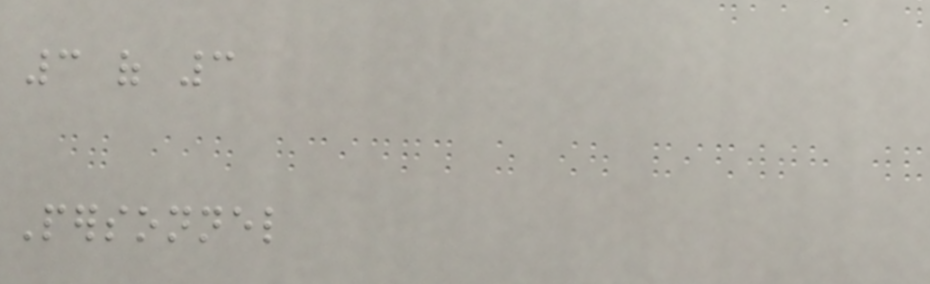3 of 3
Personnel
